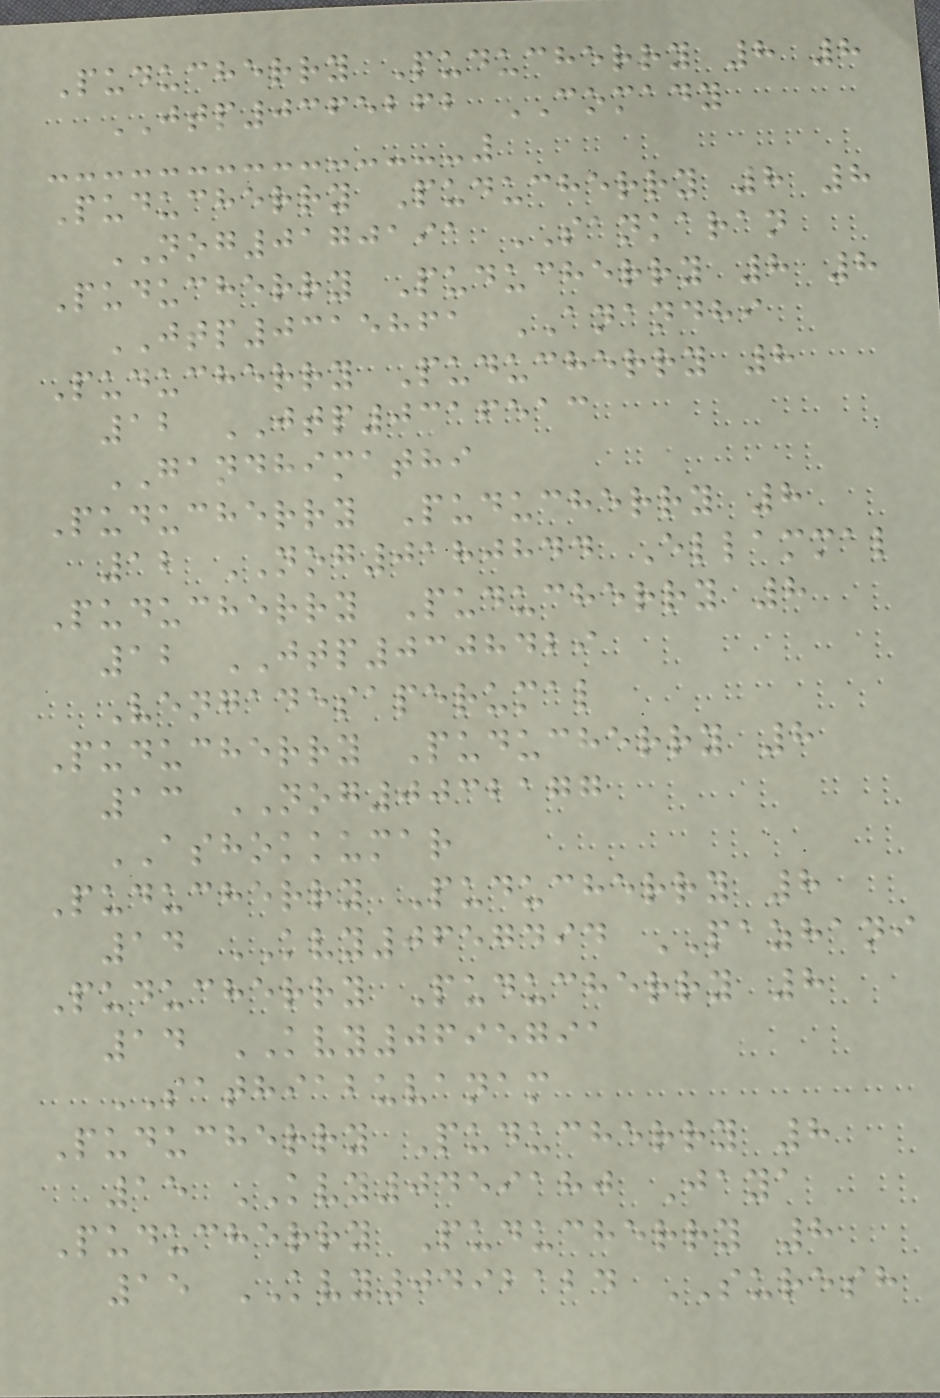Puducherry Puducherry 8 8
JTP0365262 COMADY
Puducherry Puducherry 8 8
NOG0170191 SANKARAN
Puducherry Puducherry 8 8
JTP0315861 ANANDHI
Puducherry Puducherry 8
12 JTP0316513
GANDHIMATHI
Puducherry Puducherry 8
12 NOG0180844 Ellammal
Puducherry Puducherry 8
12 JTP0308429
Vengadesaperumal
Puducherry Puducherry 8
13 NOG0032177
ASHOKKUMAR
Puducherry Puducherry 8
14 KVY0657494 PAZHANI
Puducherry Puducherry 8
14 KVY0695791
SATHIABUVANAM
Puducherry Puducherry 8
15 KVY0459180 Jaya
Puducherry Puducherry 8
15 KVY0492124 SURESH
